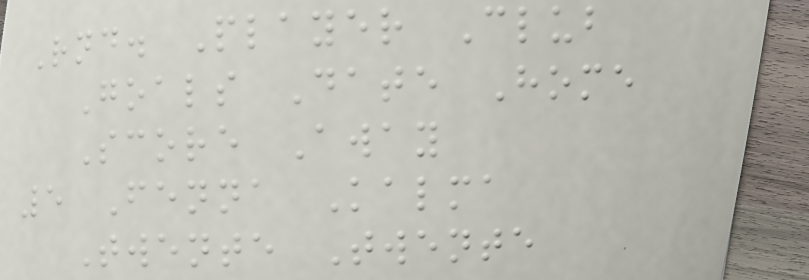Rnd. Player Club
Goals Date Home
Score Away
5 Fenna Kalma
Twente Twente
